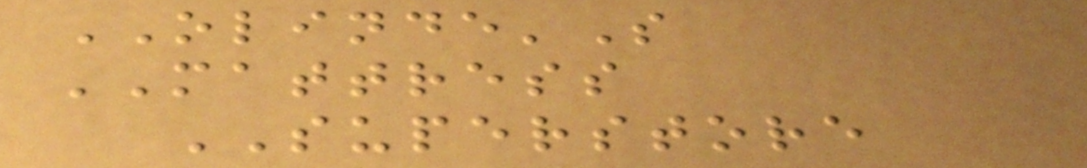OLINDE'S
MATTRESS
SUPERSTORE
